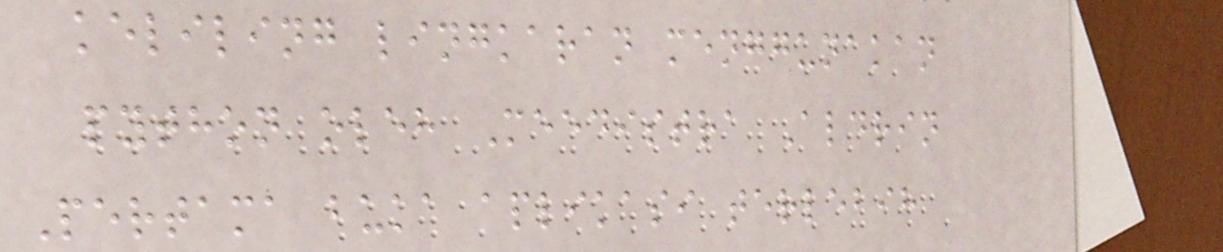keliling lingkaran menggunakan
python oleh Meedistra Aldrin
Pertama buka aplikasi terlebih
